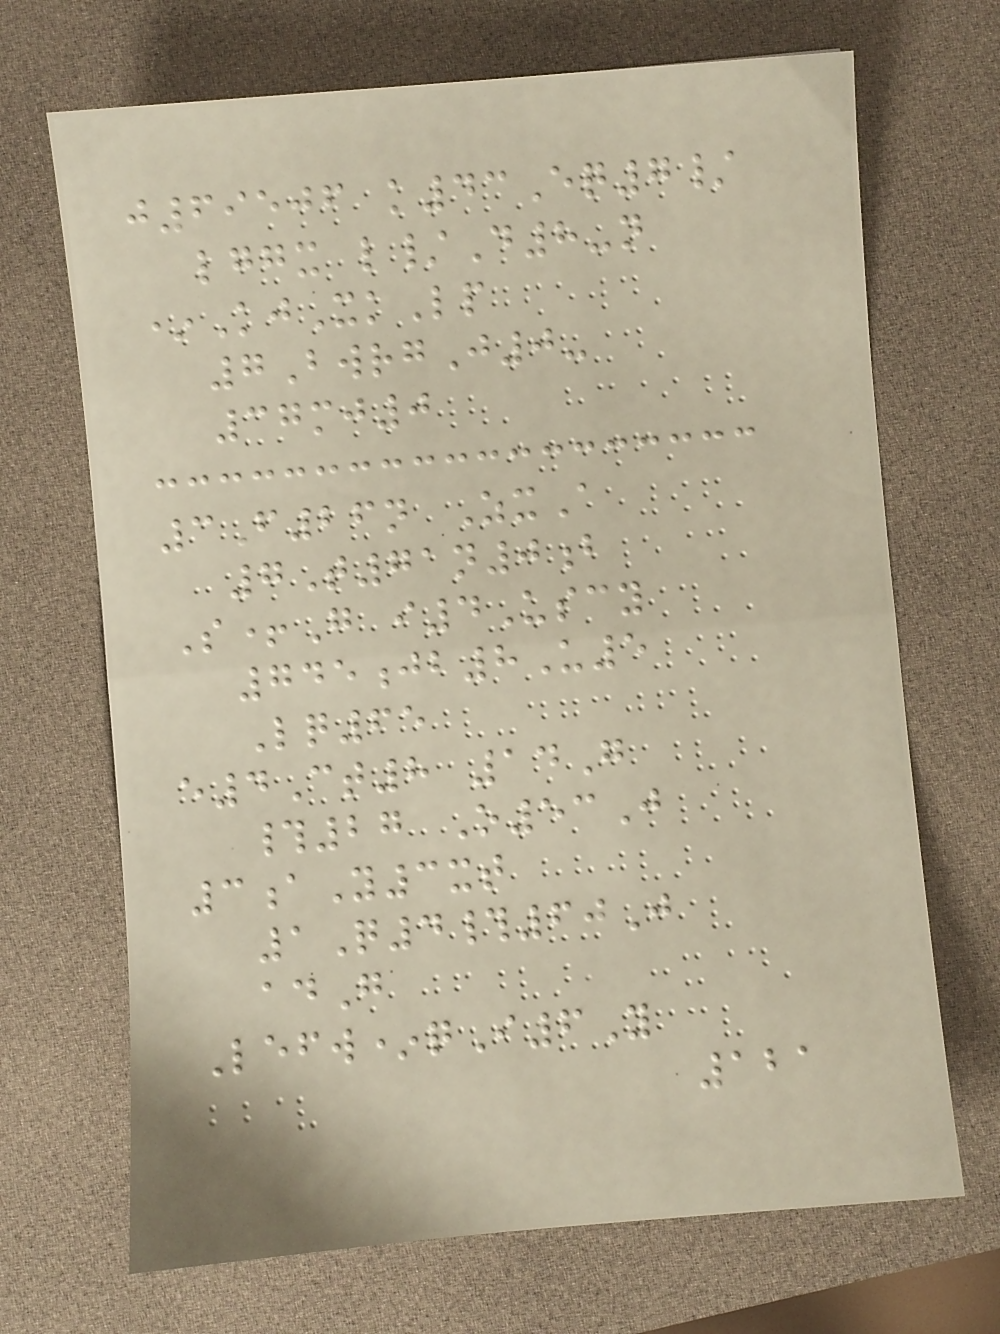j69506 k43Eq7/
lggx l/D8-n
*KjXkLp
7BwrgJ0-
37mj0
3F26n ZxA
7T71n0b
S+G i4Uscy
745jb8U5
Lq65
e4Ct8 14G
#27 O53J
3aY3xt
1Q4#60J
adG
Lefw*qI6Y
121
